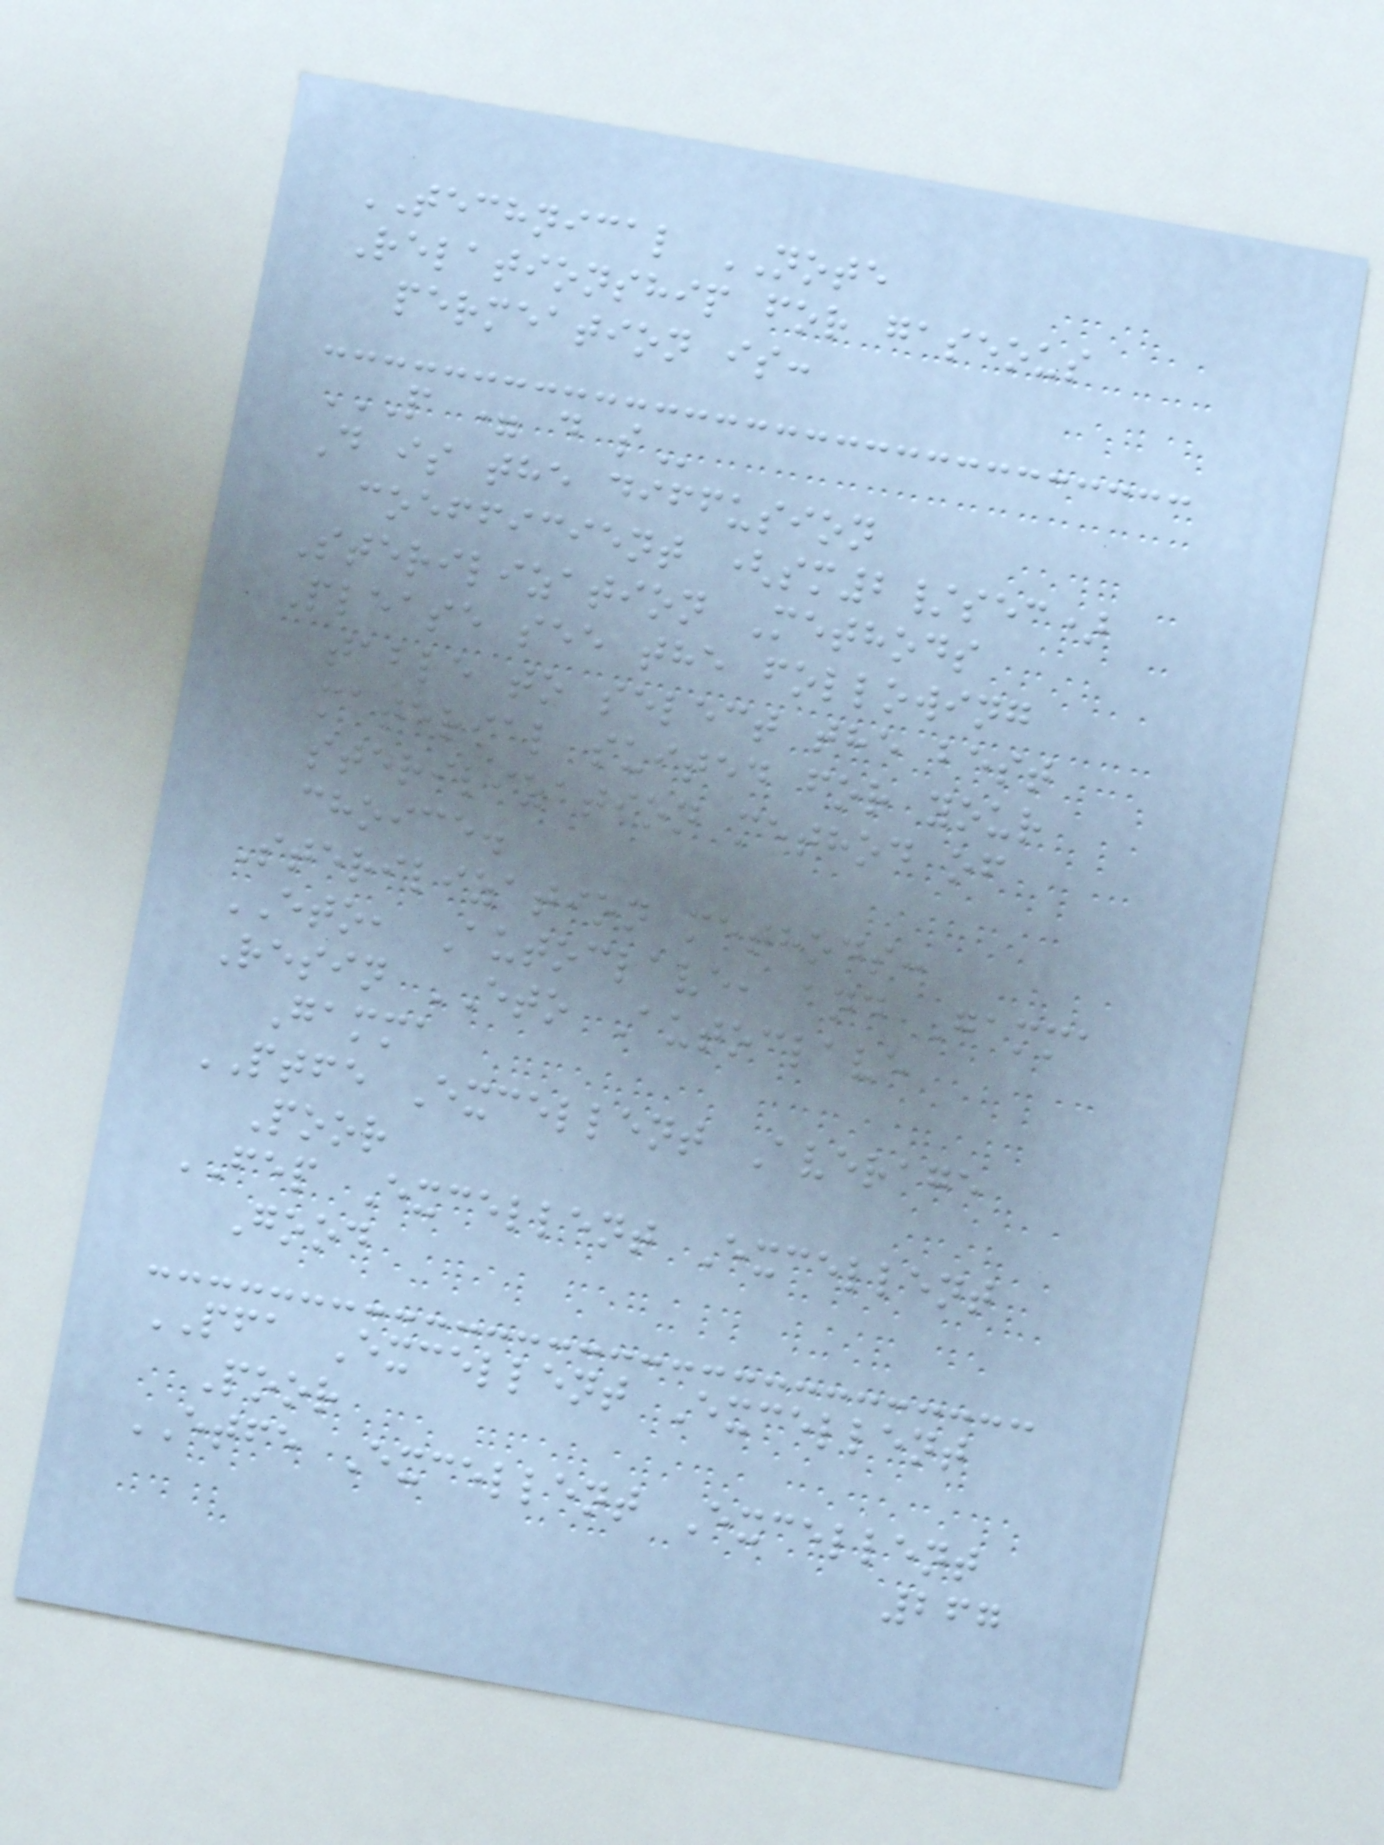TECHNICAL NOTE
Relationship for gaseous
permeation is:
P = D S
D is the diffusion
coefficient (sm2/sec)
Sterilization Methods
Please see the following
table to select the best
material suited for your
sterilization method of
choice.
Sterilization methods:
ETO, Autoclave, and Gamma
Resin ETO Autoclave
Gamma
PTFE Excellent Average
Poor
FEP Excellent Excellent
Good
PFA Excellent Excellent
Poor
ETFE Excellent Excellent
267
